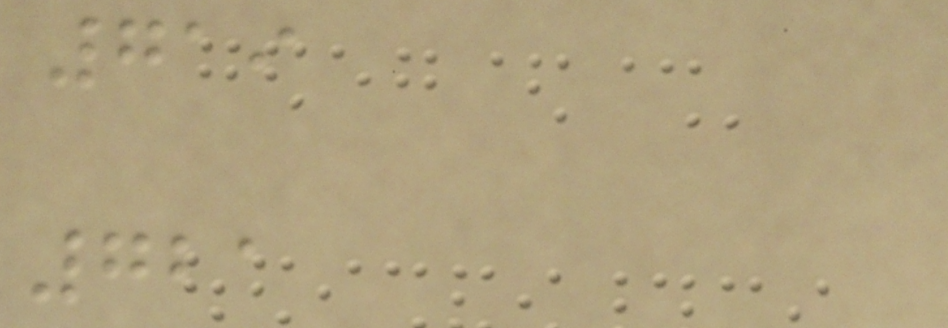719
721
